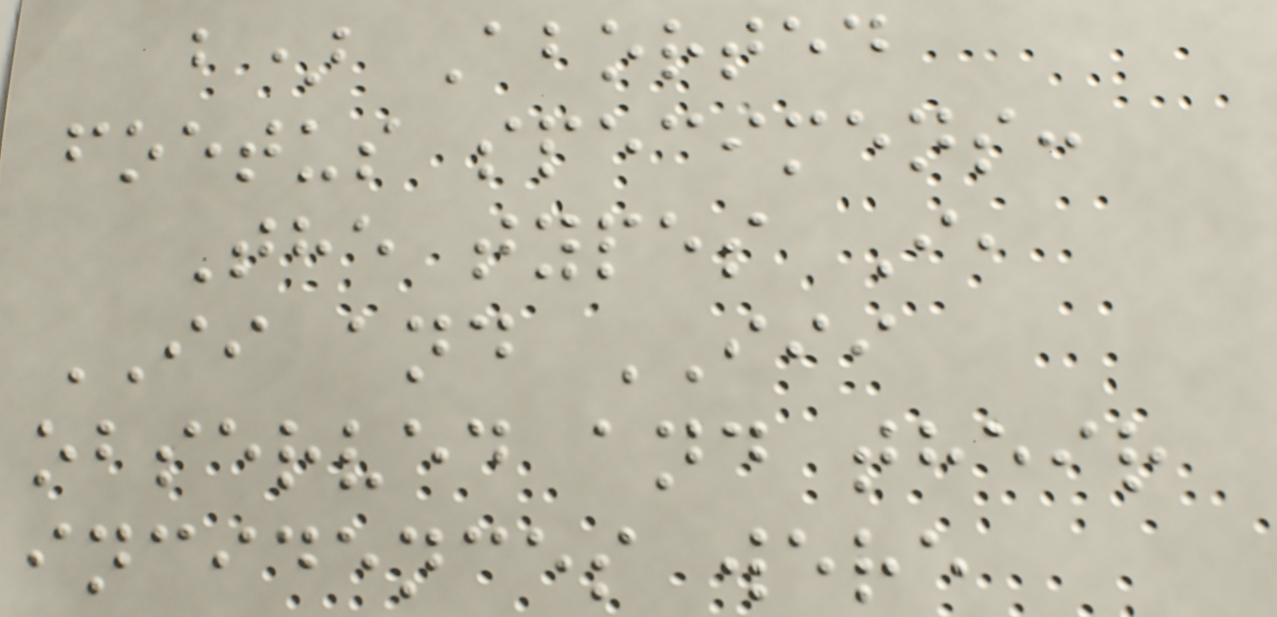b) Aborted
foetus specimens:
The types I,
II and III
observed and their
incidences were
